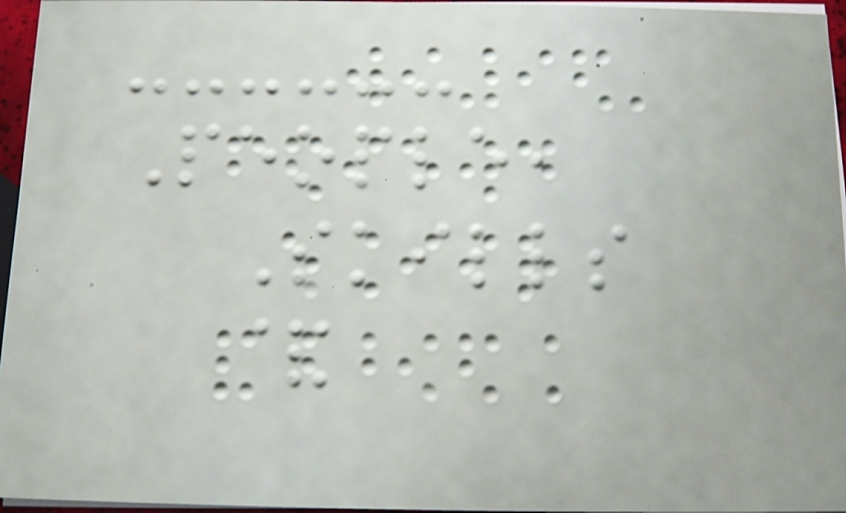People,
Skills
&
